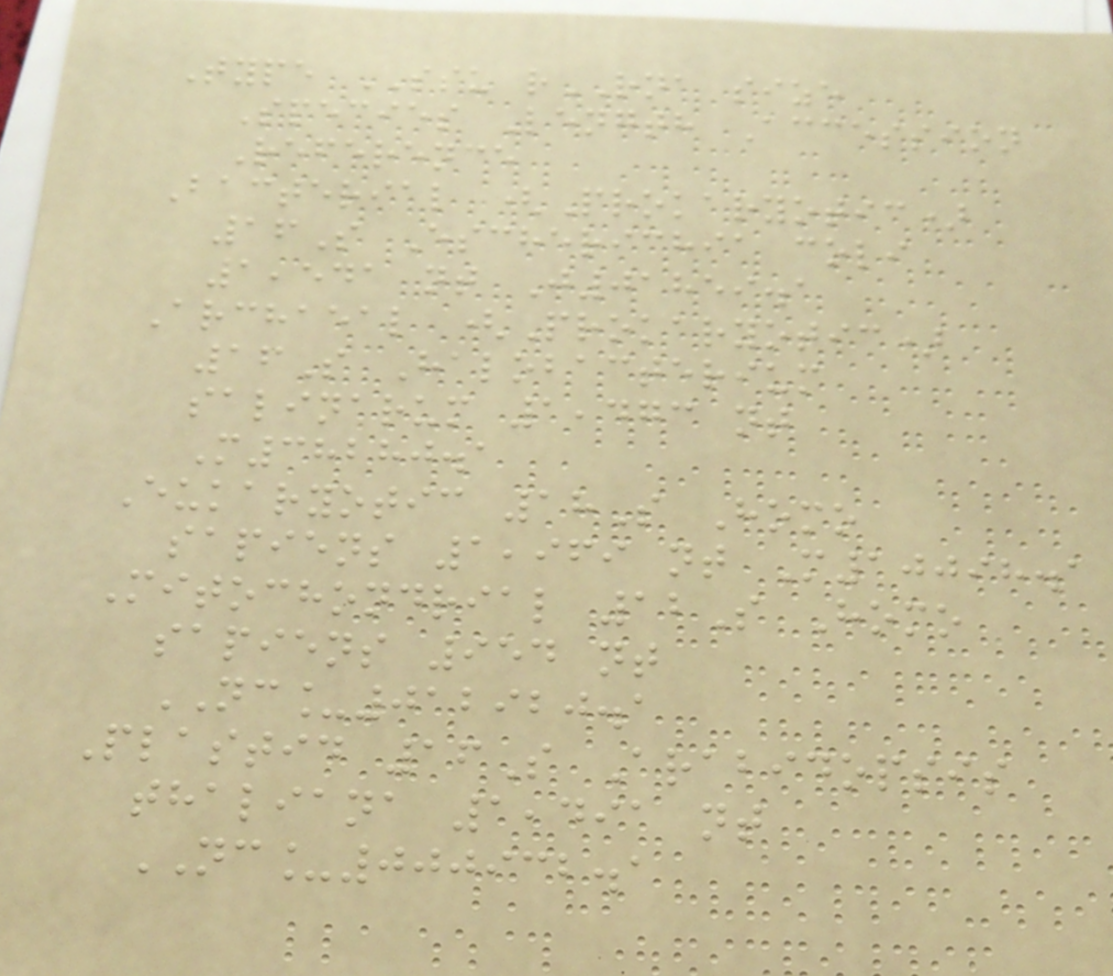Type SSU rRNA size
Species Length Accession
Reference
Bacterial (Prokaryotic)
16S Escherichia coli
1,541 nt J01859.1
Archaeal (Prokaryotic)
16S Halobacterium
salinarum 1,473 nt
M38280.1
Eukaryotic 18S Homo
sapiens 1,969 nt M10098.1
Mitochondrial 12S Homo
sapiens 954 nt
NC_012920.1
Plastid 16S Arabidopsis
thaliana 1,491 nt
NC_000932.1
